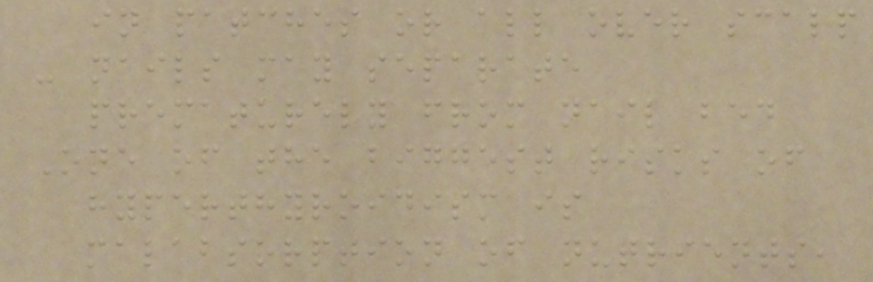in patches or all over scalp
- nails may separate
prematurely from nail bed
One of the biggest risks of
hyperthyroidism is
malabsorption of nutrients,
